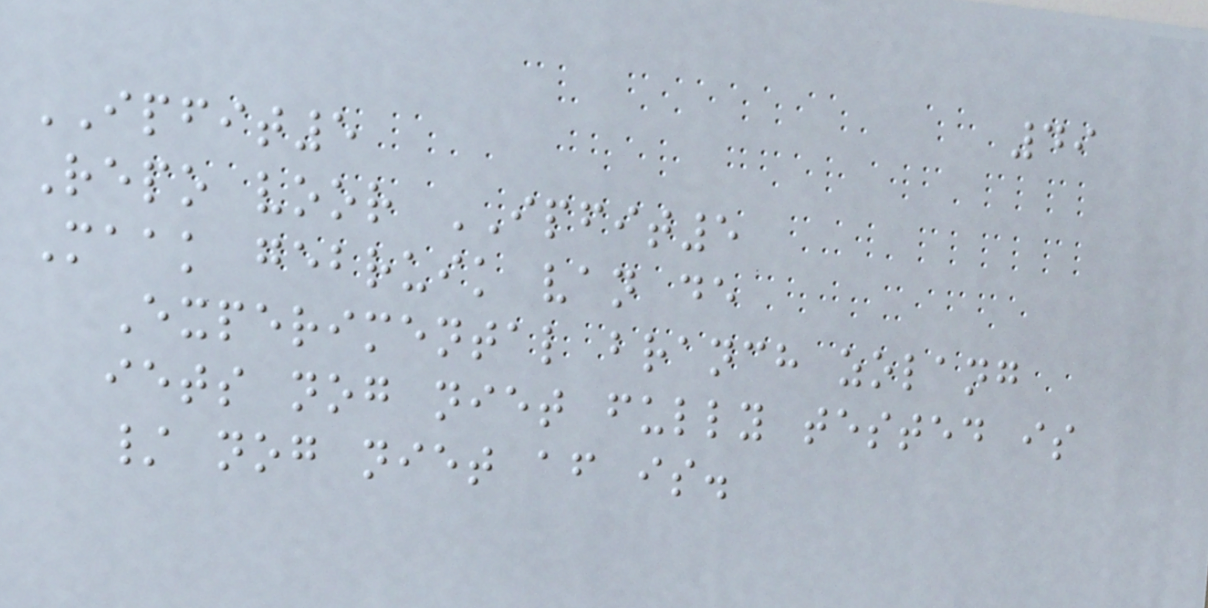49
IPFIT5
Repo voor IPFIT5
Maak gebruik van de
Experimental branch zolang
iets nog niet fully tested is
/ nog niet af is.
